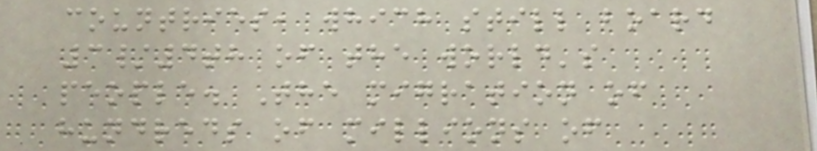countries, which still board
3/4th of the world's
people. The migration of
hundreds of millions of
